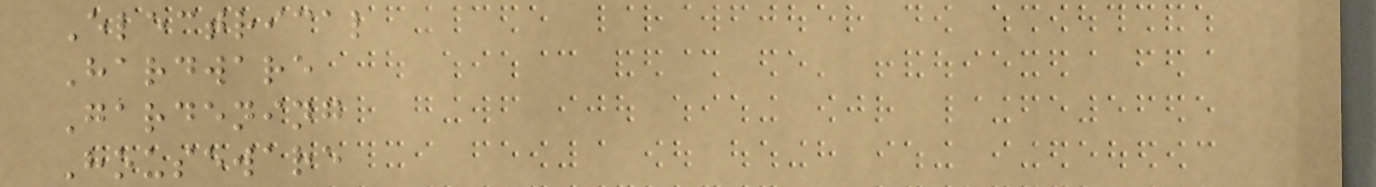Electrical
Hardware
Gardening
Houseware
